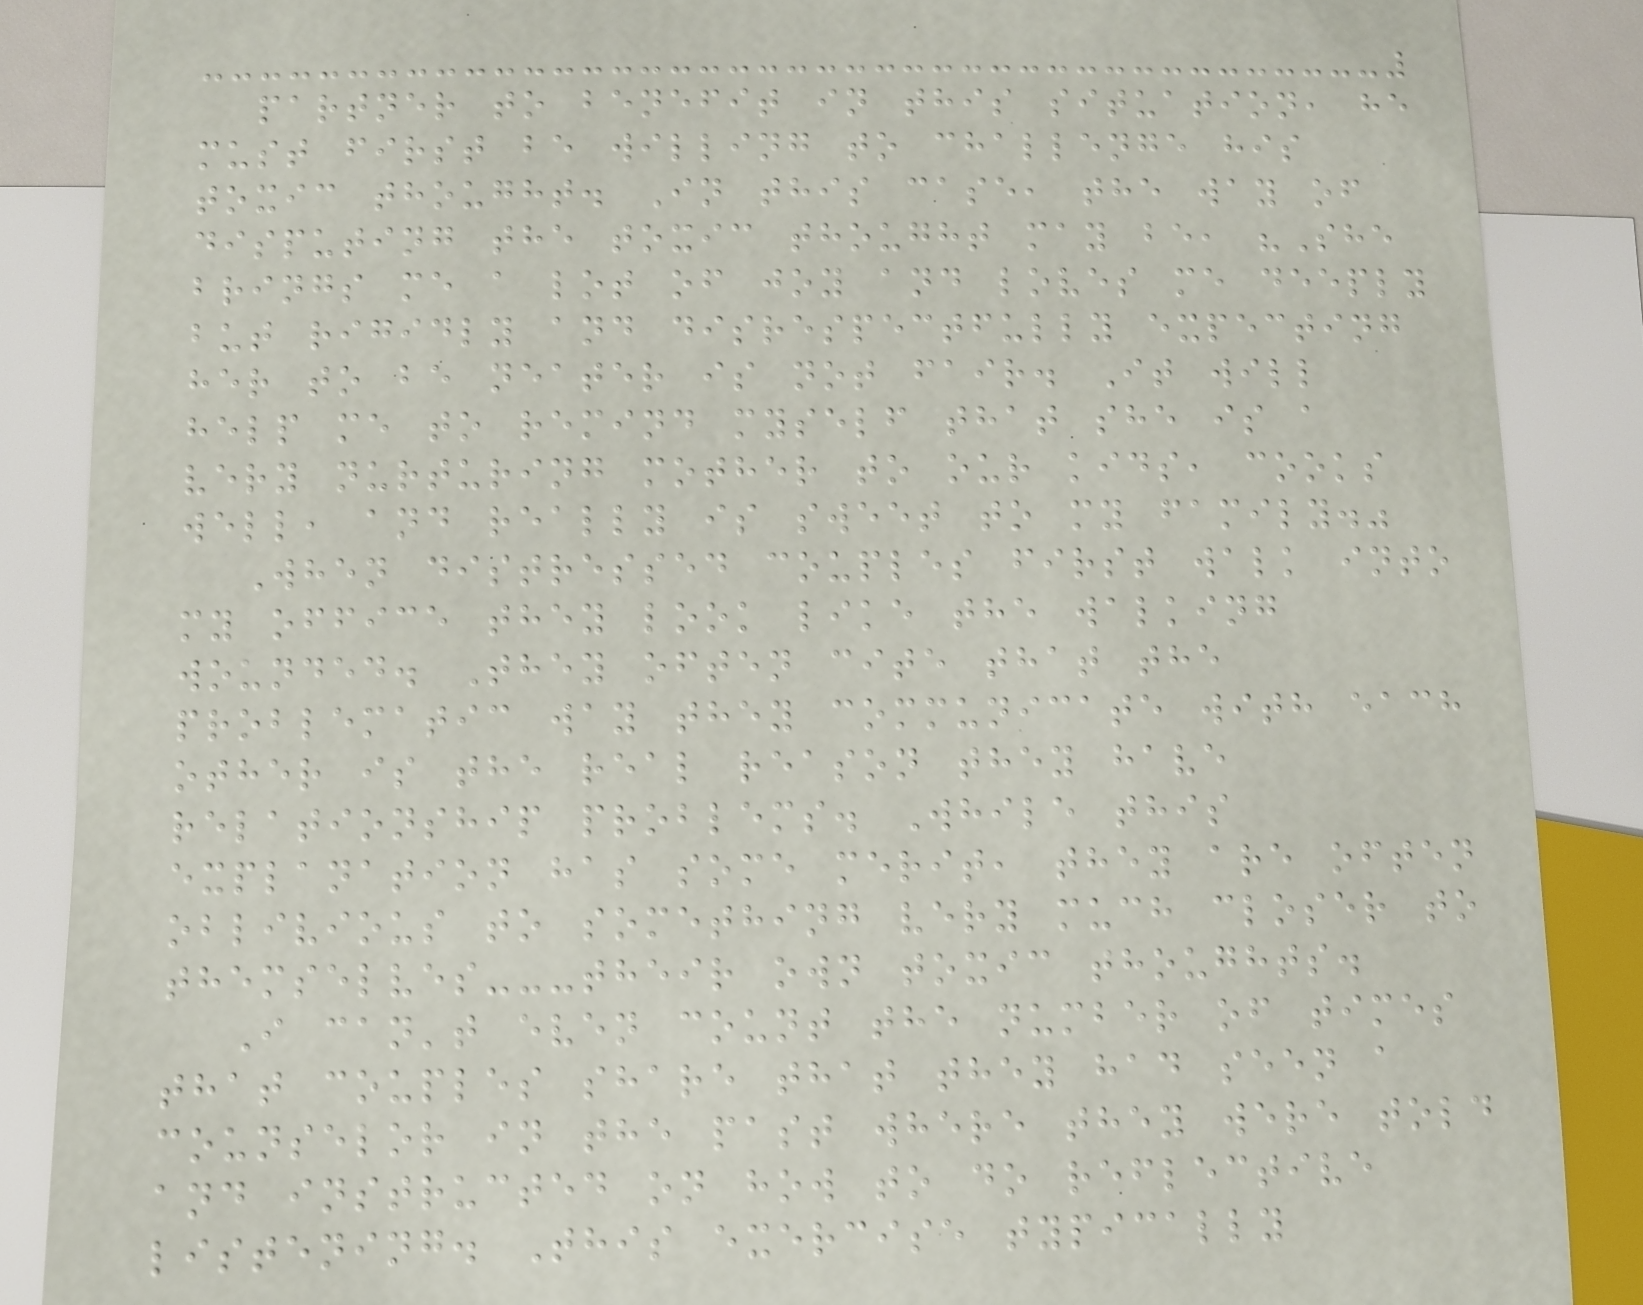partner to benefit in this situation, he
must first be willing to challenge his
toxic thought. In this case, the way of
disputing the toxic thought may be, "She
brings me a lot of joy and loves me deeply
but rigidly and disrespectfully expecting
her to be neater is not fair. It will
help me to remind myself that she is a
very nurturing mother to our kids, cooks
well, and really is sweet to my family."
When distressed couples first walk into
my office they look like the walking
wounded. They often cite that the
problematic way they communicate with each
other is the real reason they have
relationship problems. While this
explanation has some merit, they are often
oblivious to something very much closer to
themselves---their own toxic thoughts.
I can't even count the number of times
that couples share that they had seen a
counselor in the past where they were told
and instructed on how to do reflective
listening. This exercise typically
